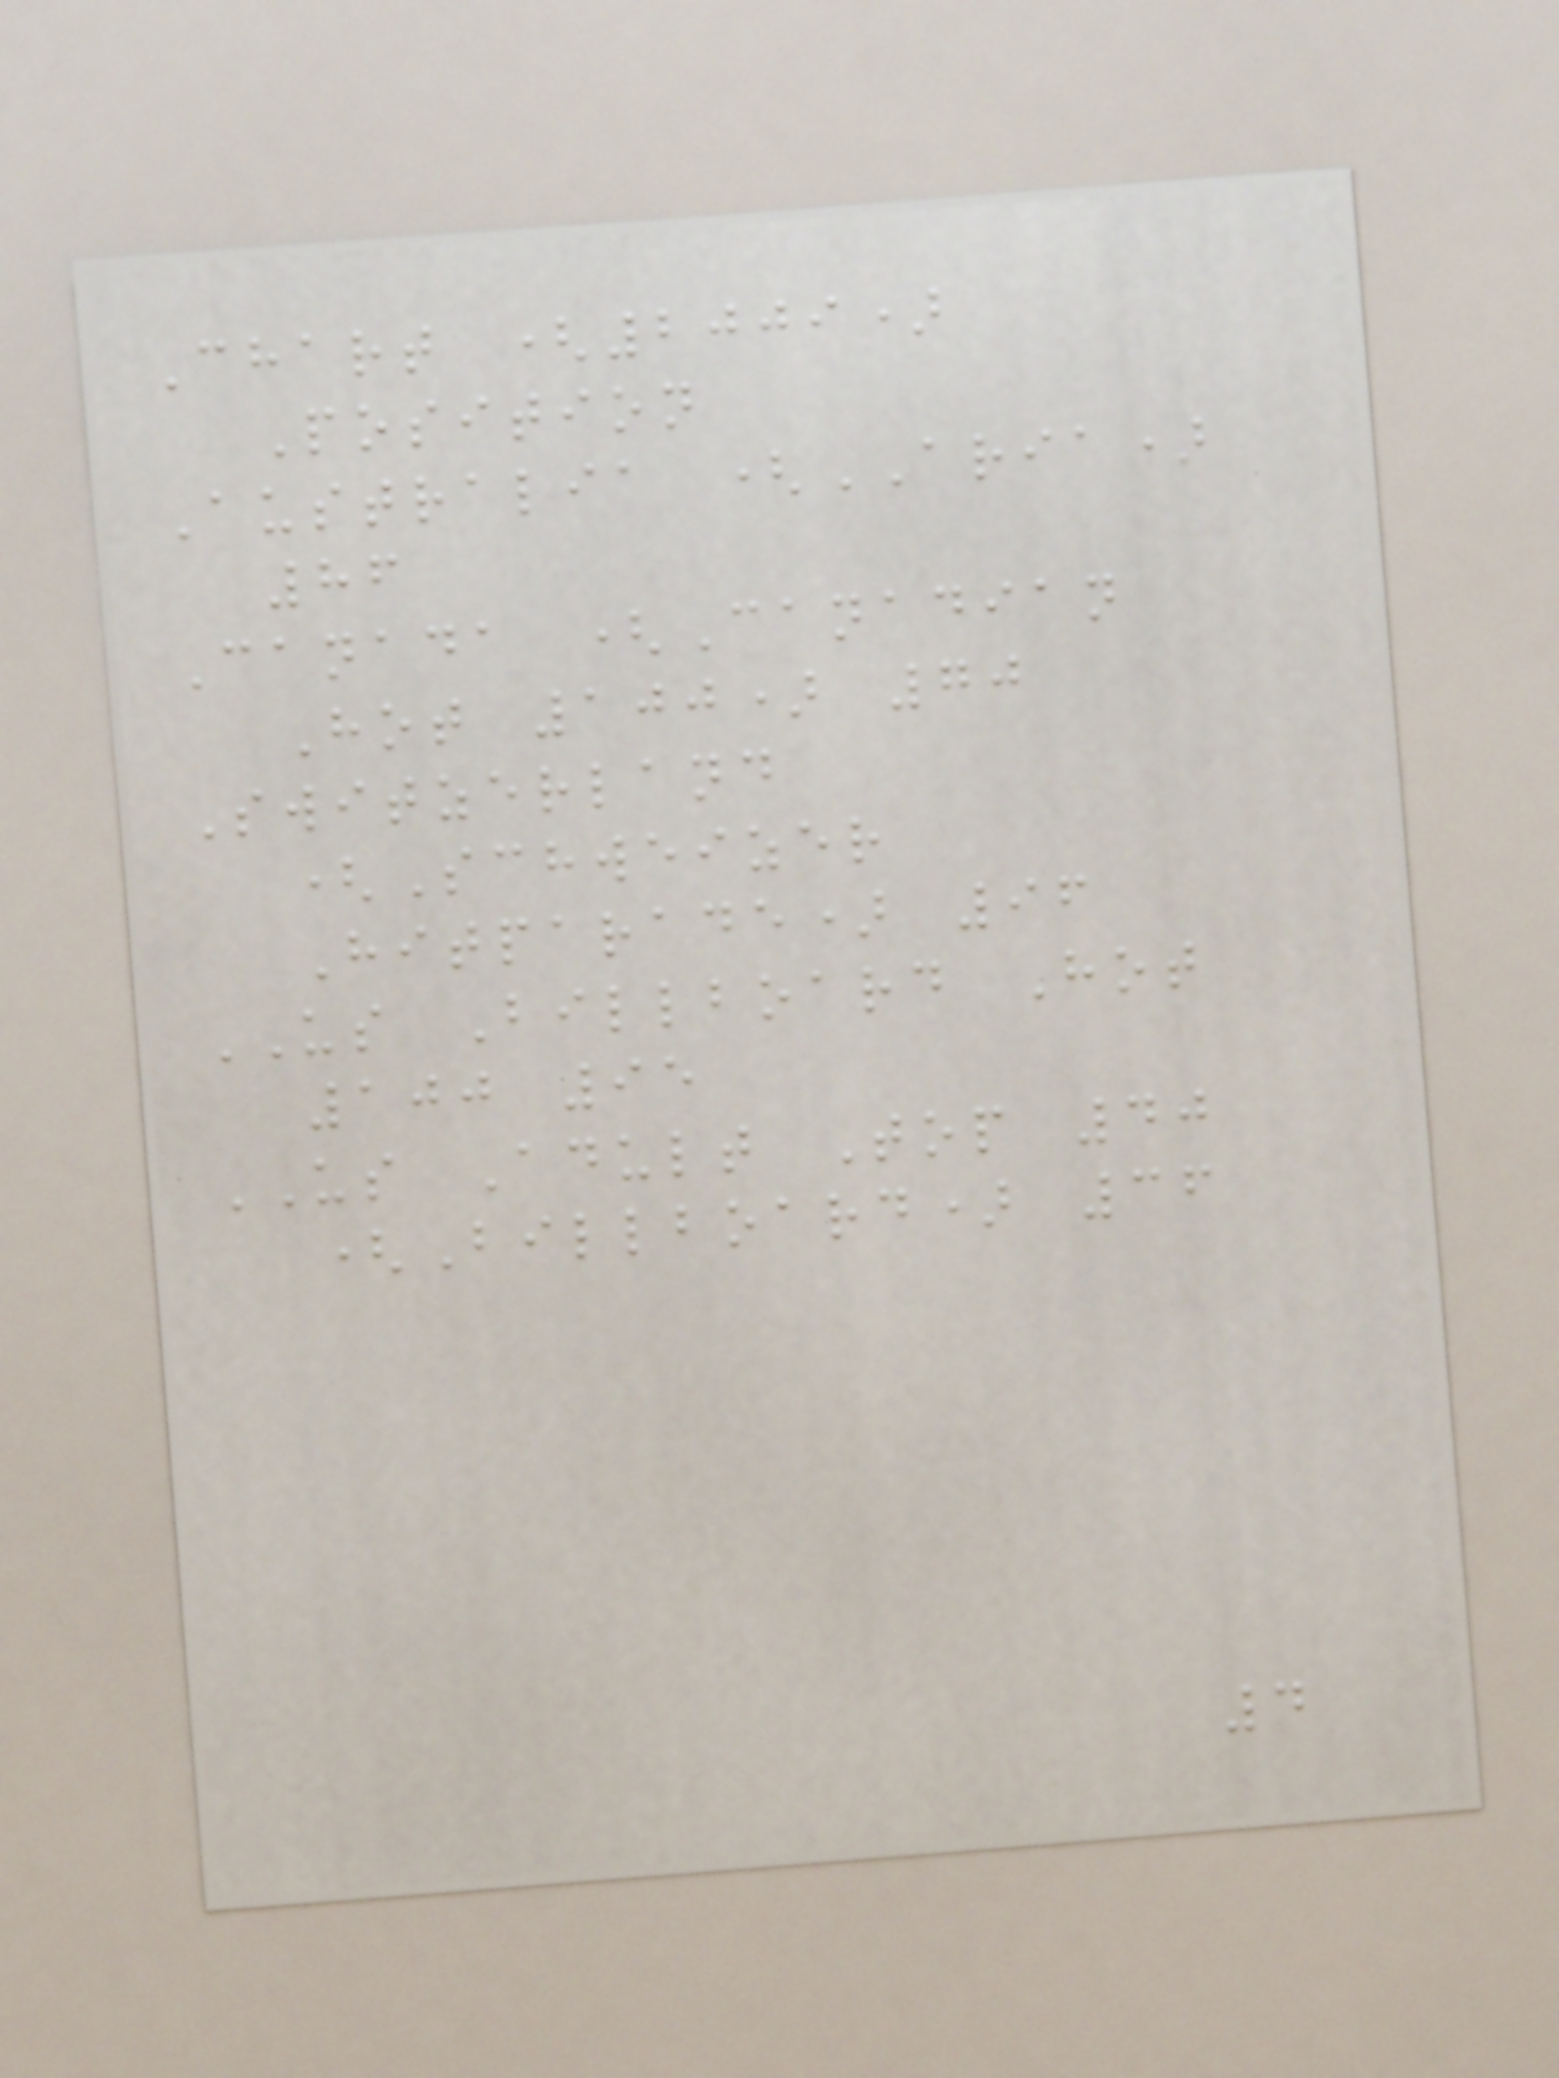Chart (2009)
Position
Australia (ARIA)
86
Canada (Canadian
Hot 100) 70
Switzerland
(Schweizer
Hitparade) 96
US Billboard Hot
100 95
US Adult Top 40
(Billboard) 36
4
